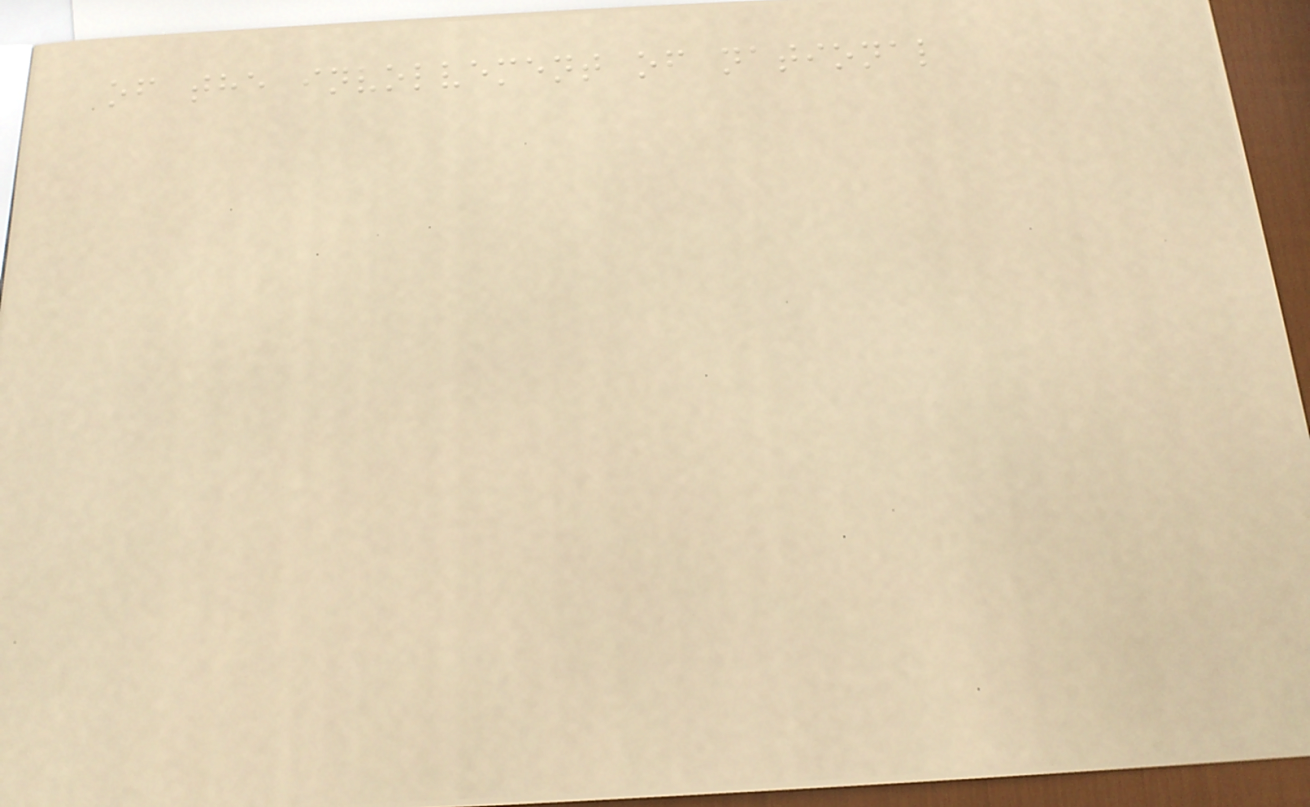of the involvement of national
